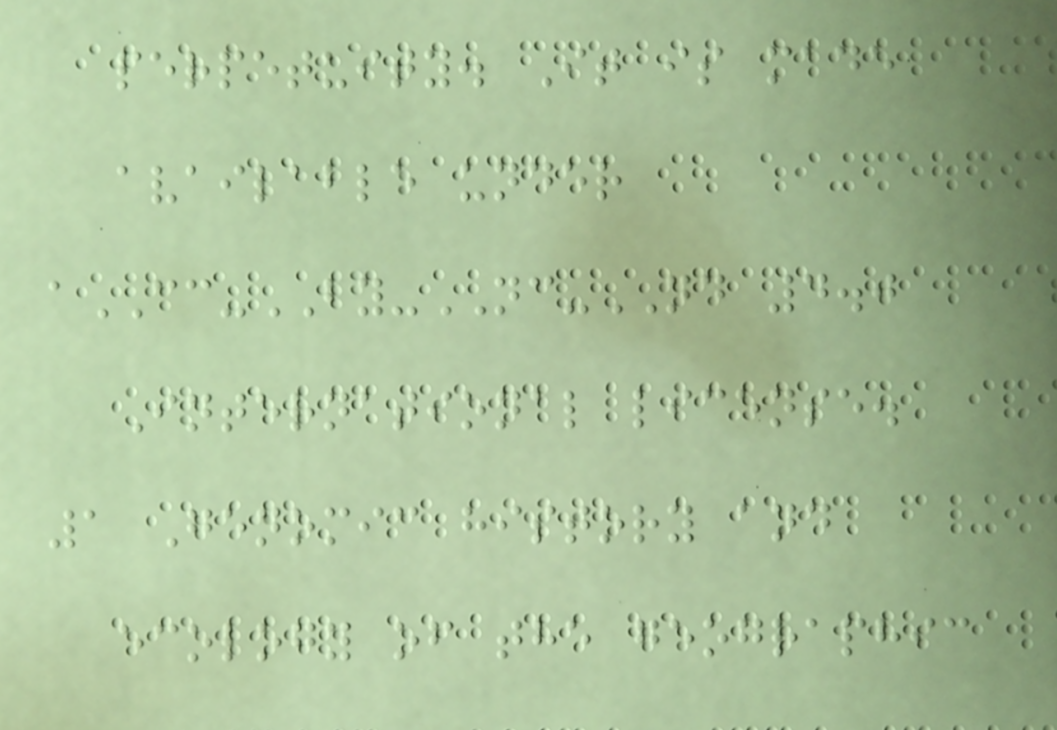perpetuity. It is made
available under
aCC-BY-NC-ND 4.0
International license.
1 Genomic history and
ecology of the geographic
